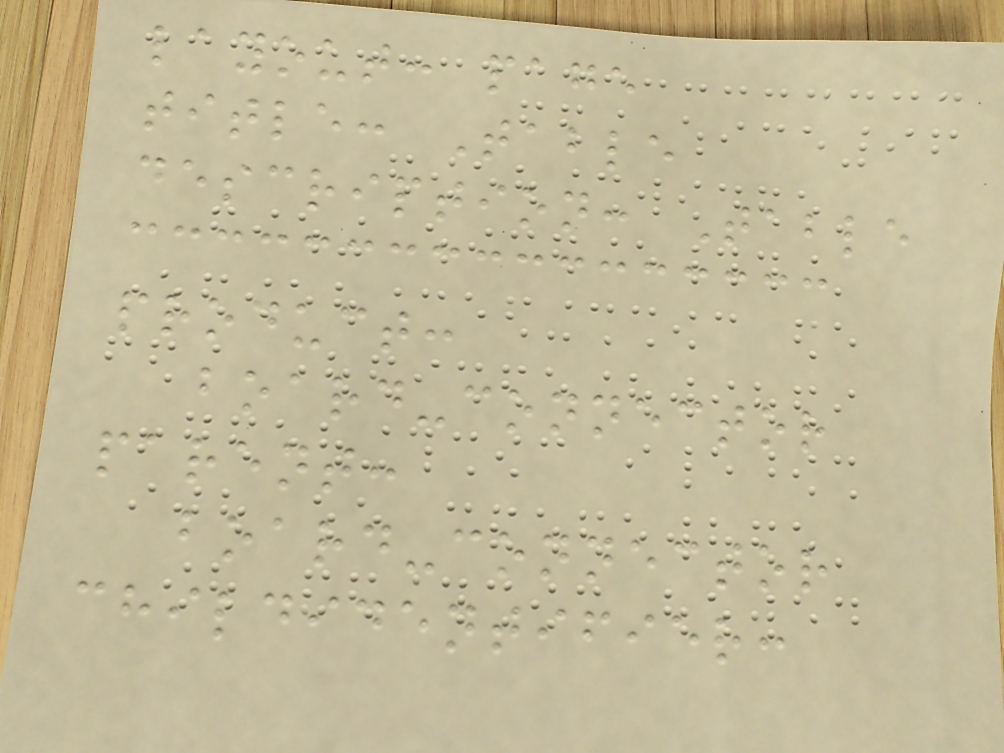layout: page
title: Table
description: Table
product:
board-connector
parent:
board-connector
childidentifier:
